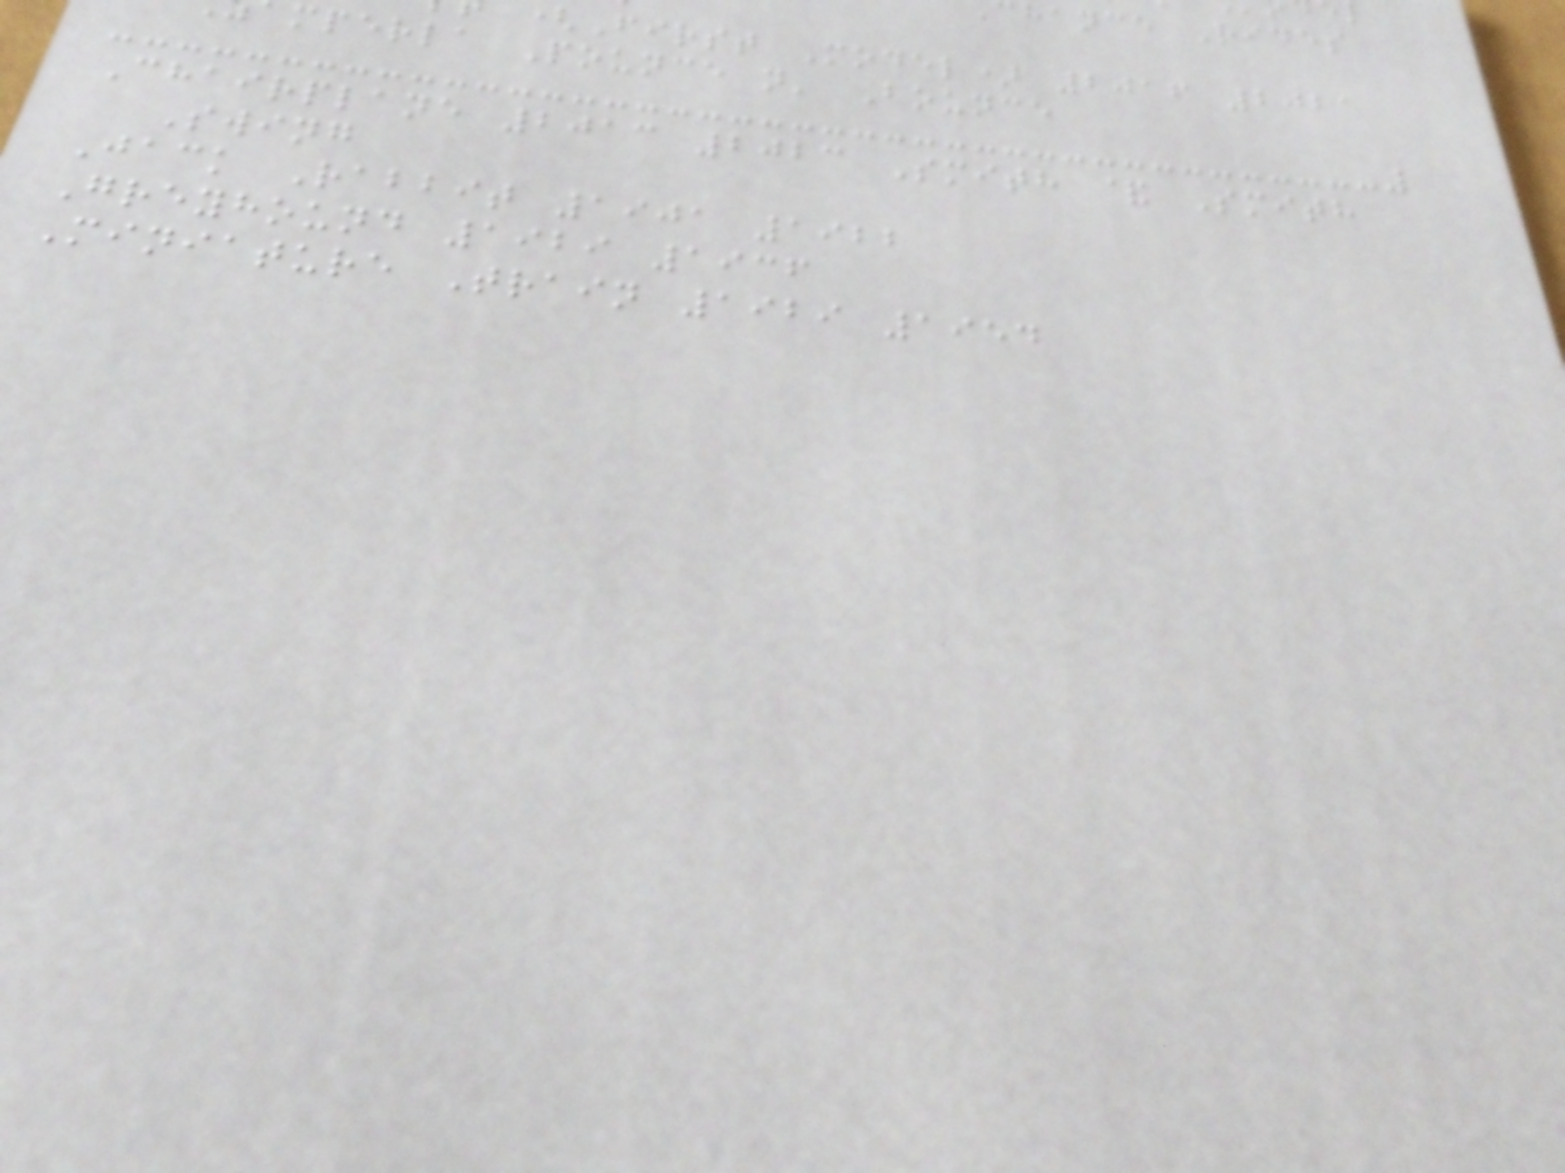hance Rides
(First Model) 2016 2021
mperla Pounce n' Bounce
Chairplane 2013 2023 Smith & Smith
Swing
Jack Rabbit 1901 1922
Greyhound 1929 1936
Miniature Train 1929 1954
